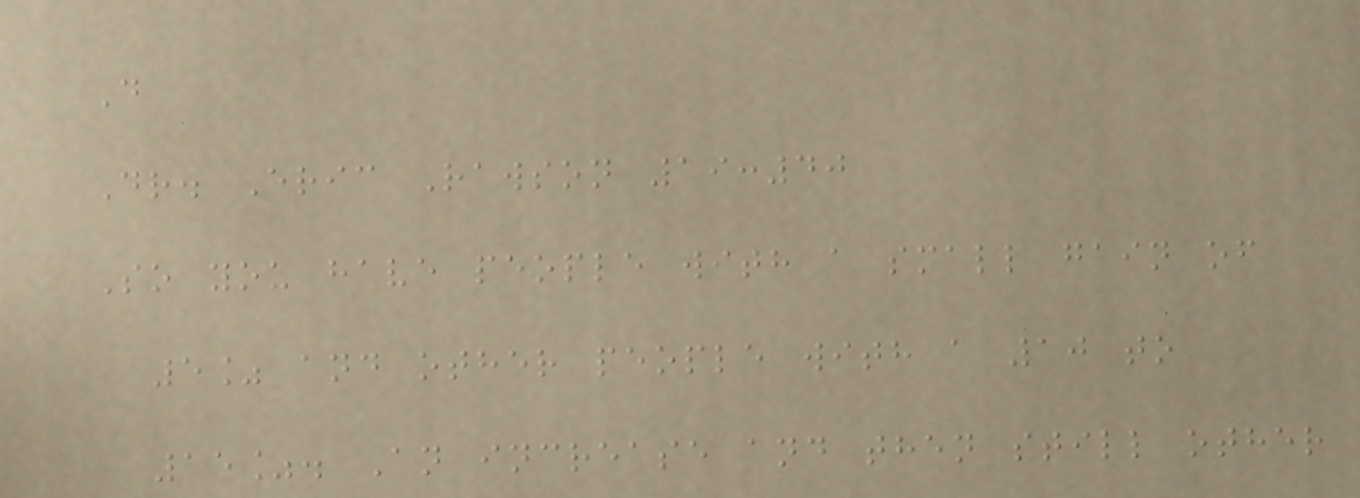D
Dr. Eric Rawson 19:40
So you have people with a small gain of
5% and other people with a 10 to
15%. An increase and then still other
